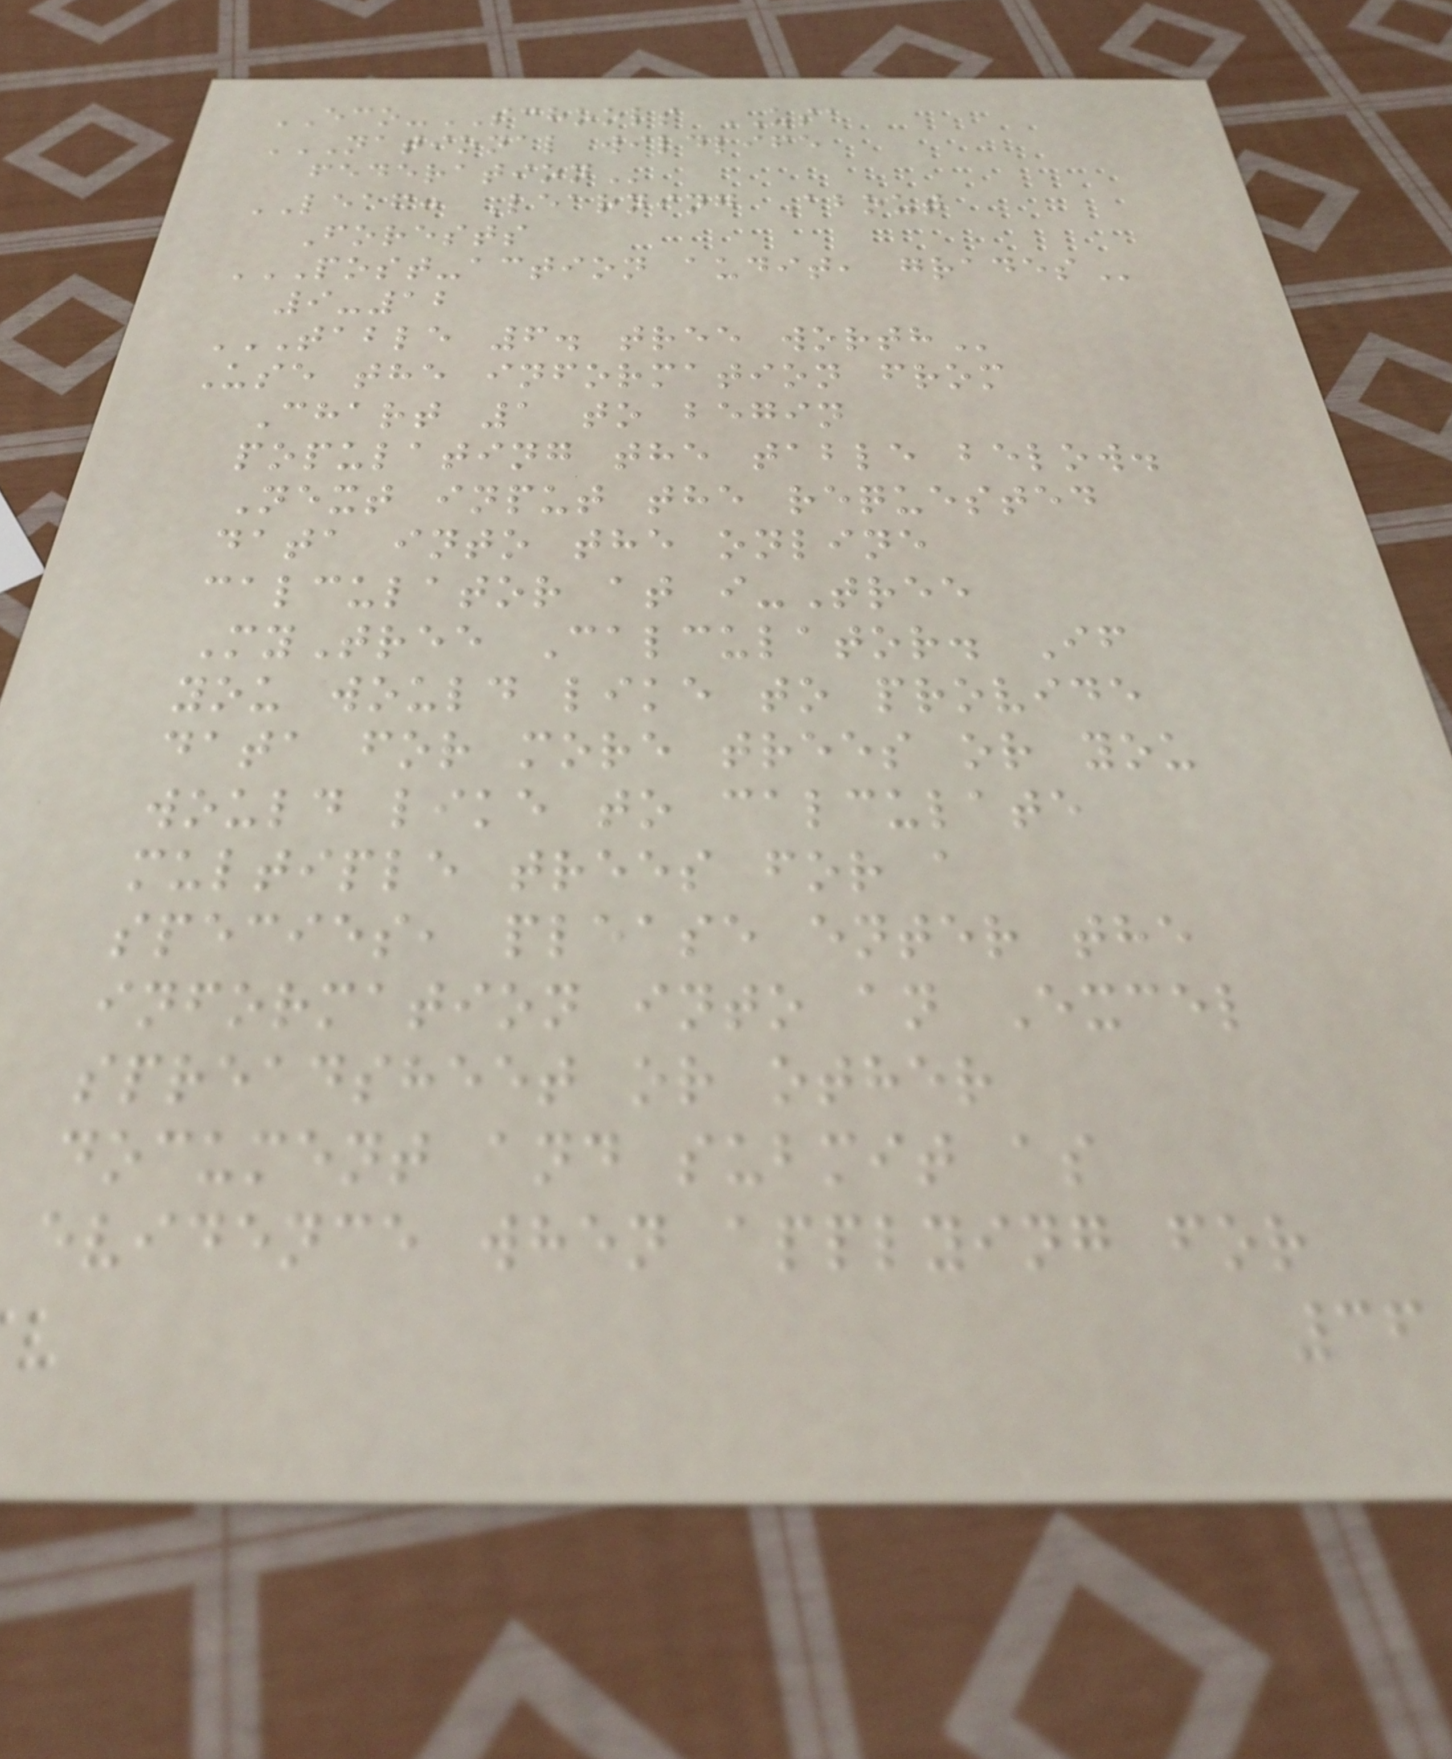ECO-SCHOOLS USA
NATIONAL WILDLIFE
FEDERATION
LEAF: Learning About
Forests
POST-ACTION AUDIT, GRADES
9-12
TABLE 6. TREE WORTH
Use the information from
Chart 1 to begin
populating the table below.
Next input the requested
data into the online
calculator at i-Tree
MyTree Calculator. If
you would like to provide
data for more trees or you
would like to calculate
multiple trees for a
species, please enter the
information into an Excel
spreadsheet or other
document and submit as
evidence when applying for
36
